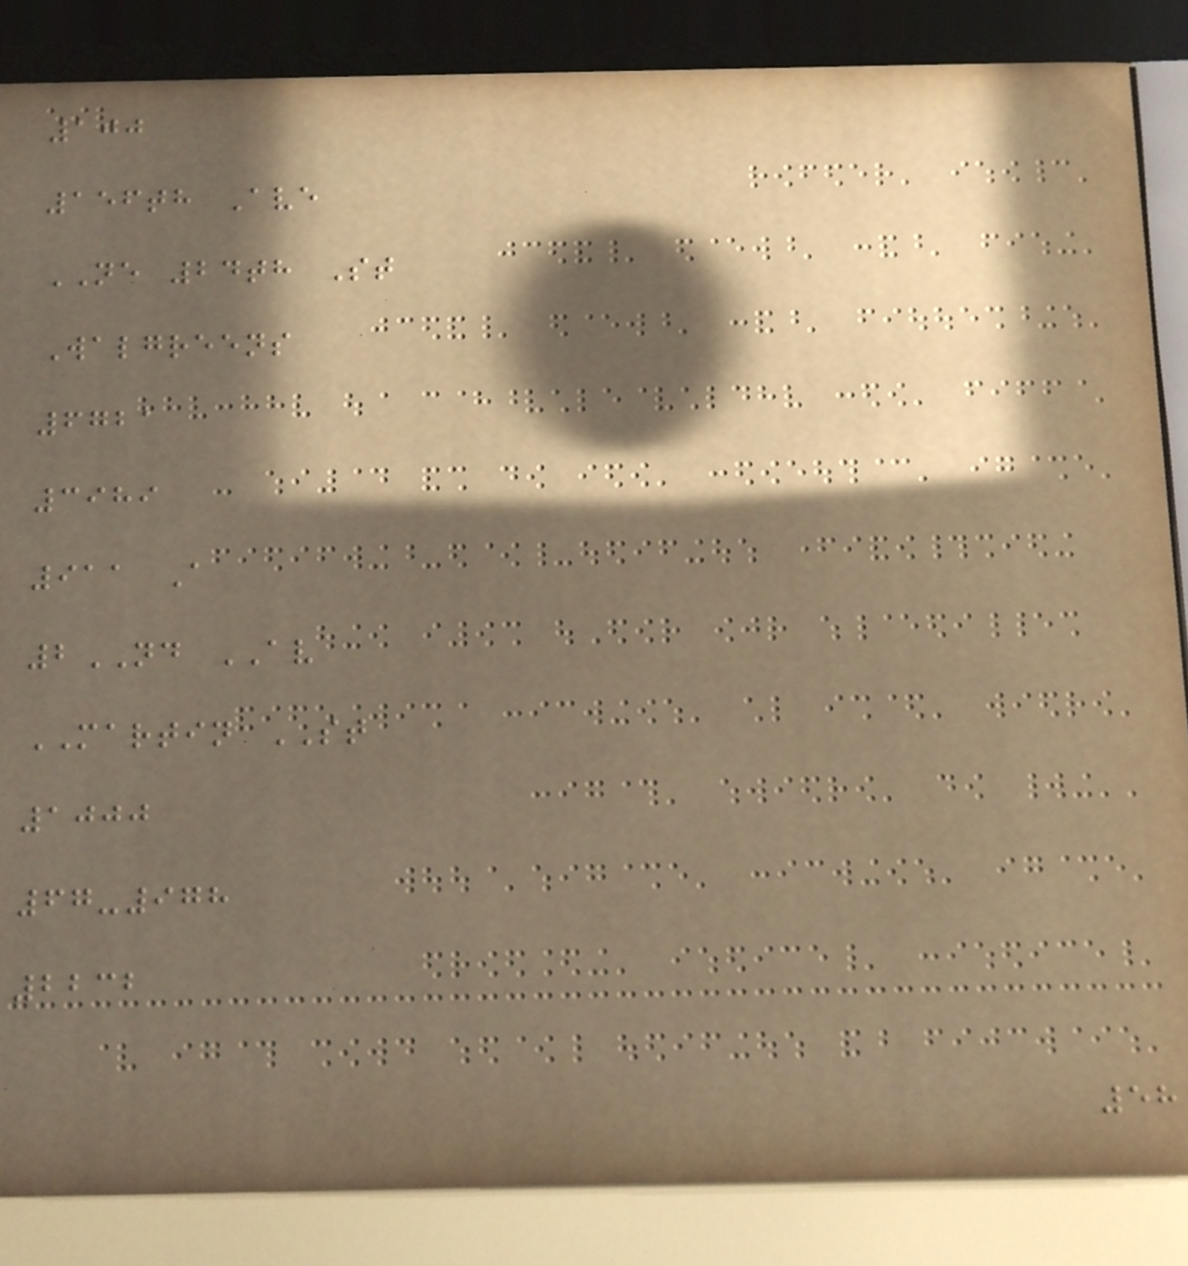100
156th Ave
NE 24th St
Walgreens
6721
3989
911 A
2ND AV
MARTIN ST
1000
67-978
2232
58
